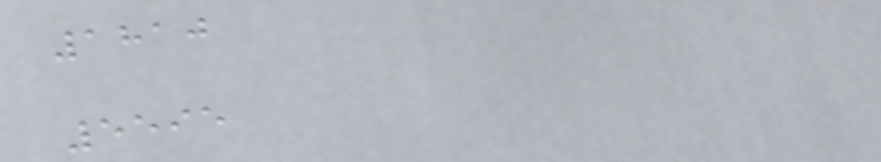1810
5595
